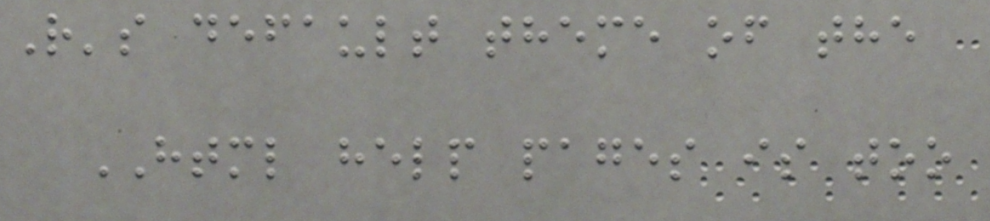R's default theme of the
HTML help pages is too
